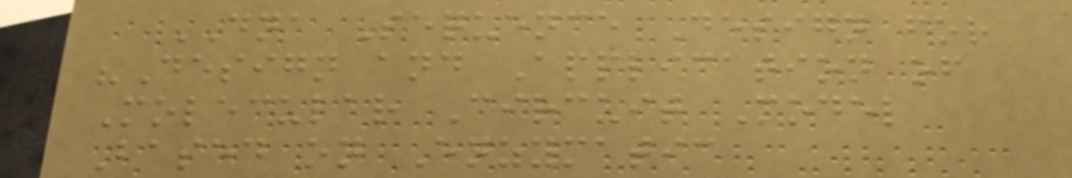DNA Sequence Design for
"Design and Application of
Molecular Circuit Model
Based on Enzymatic
